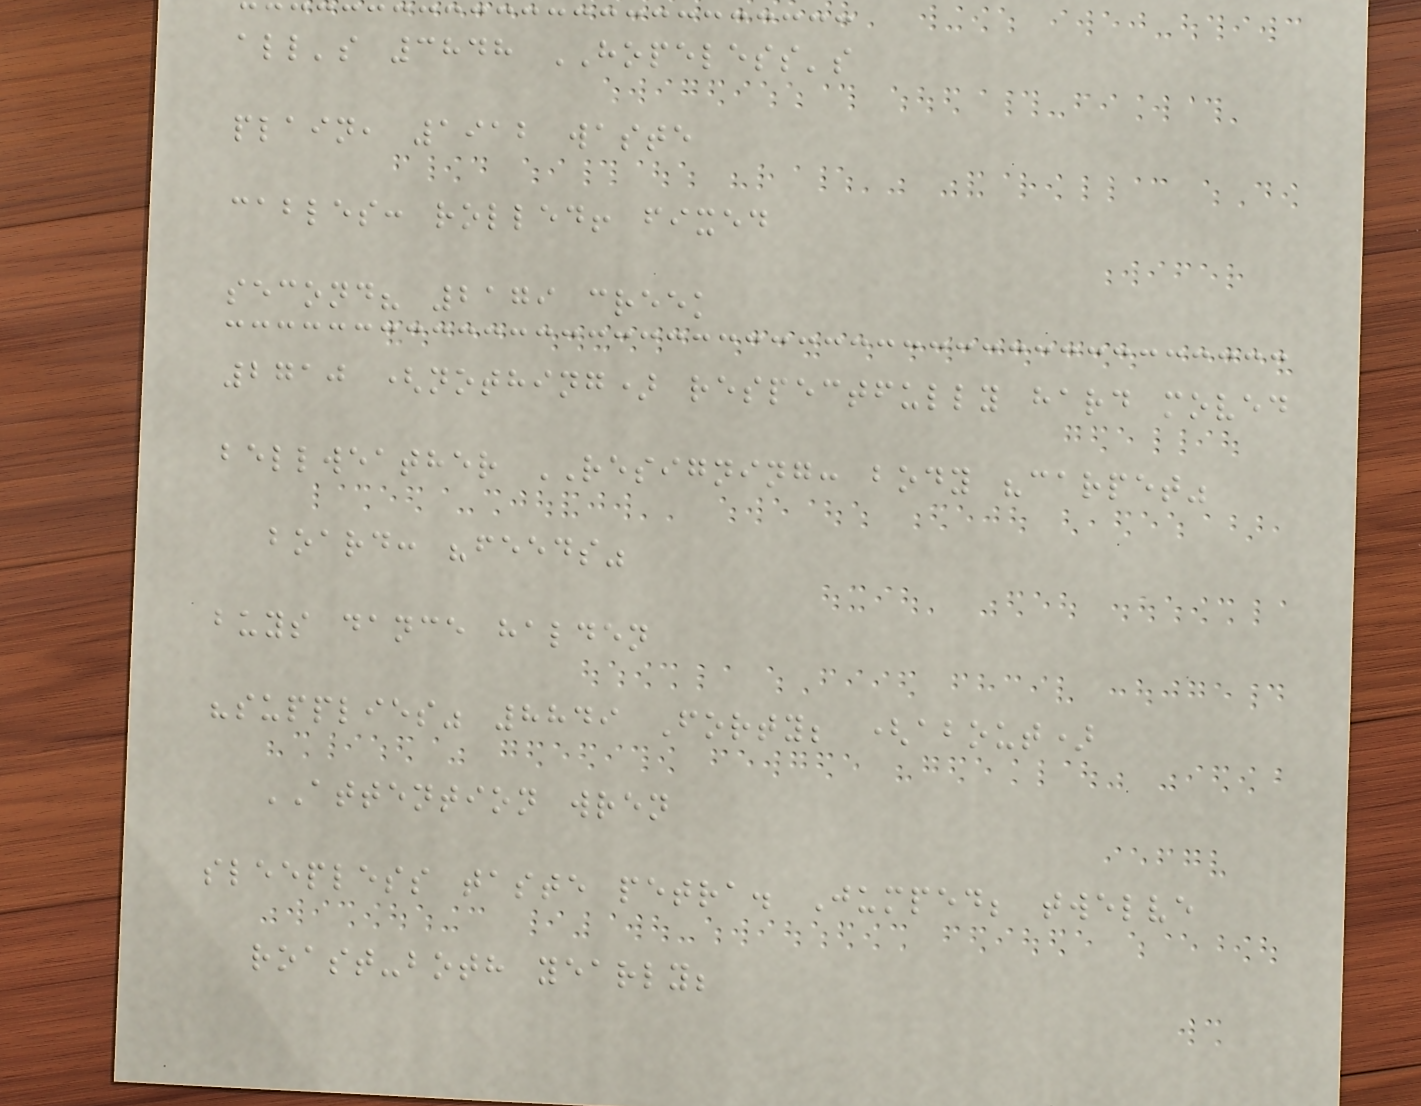all's 3848 HOPELESS's
plain, 1912 waste
cables: rolled! fixed
second? 2179 creek
2710 (nothing) respectfully hard moved
bellweather RESIGNING: body "carpet"
board: "feeds"
buys dance halden
"supplies" 8849 Forty; (about)
ATTENTION wren
sleepless taste petra. Jumped; twelve
roast-both yearly;
